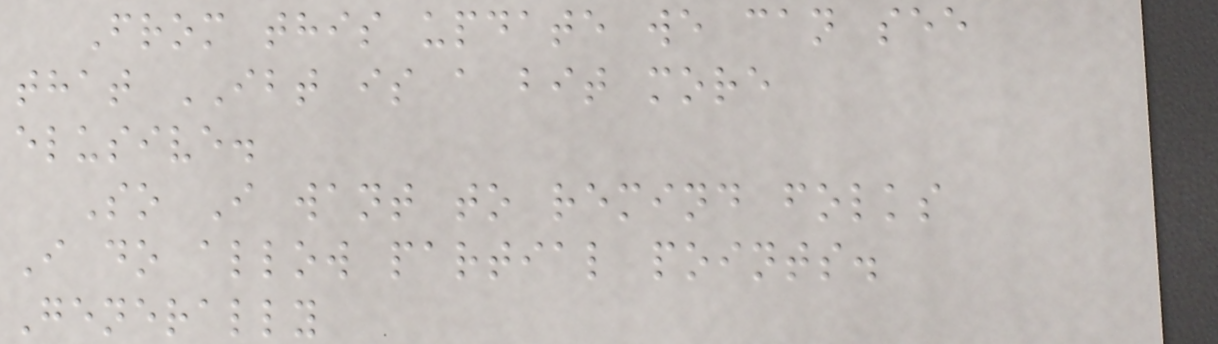From this update we can see
that IBT is a bit more
elusive.
So I want to remind folks
I do allow partial points.
Generally
